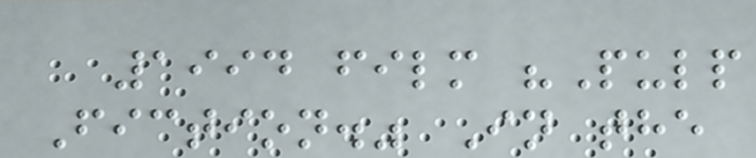1994 film "Pulp
Fiction." In the
